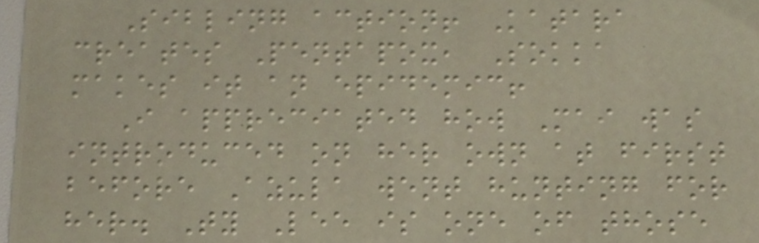Sibling action! Katara
creates Pentapox, Sokka
makes it an epidemic!
I appreciated how Mai was
introduced on her own at first
before Azula went hunting for
her. Ty Lee is one of those
